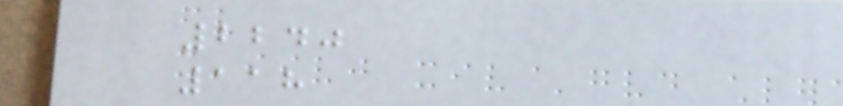2240
118
